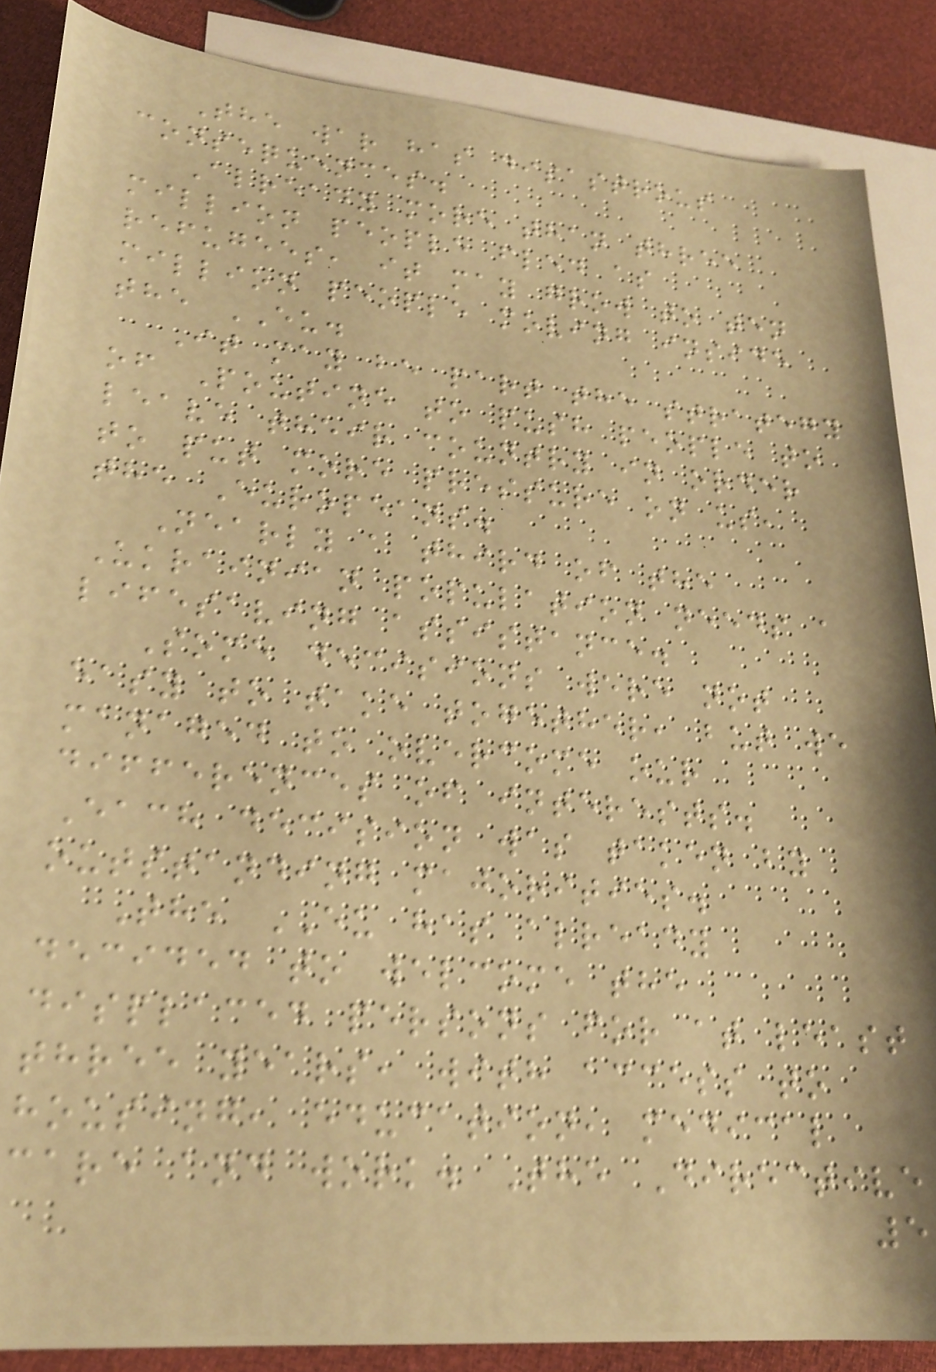The war has disastrous
consequences.
Already more than three
million people fled as
refugees, it may grow to ten
million people moving inside
the EU.
It may be part the strategy
of Poutine to push people to
leave their country in order
to put more pressure on us,
the Europeans.
Nearly a third of the
Ukrainian population needs a
lifesaving assistance.
Some decisions were not
easy to take together, but we
managed to overcome our
differences of interests.
Each decision was taken by
outstanding majorities.
The EU has already
decided to welcome the
displaced persons for at least
three years, with access to
housing, education, medical
care and work. The Directive
5
